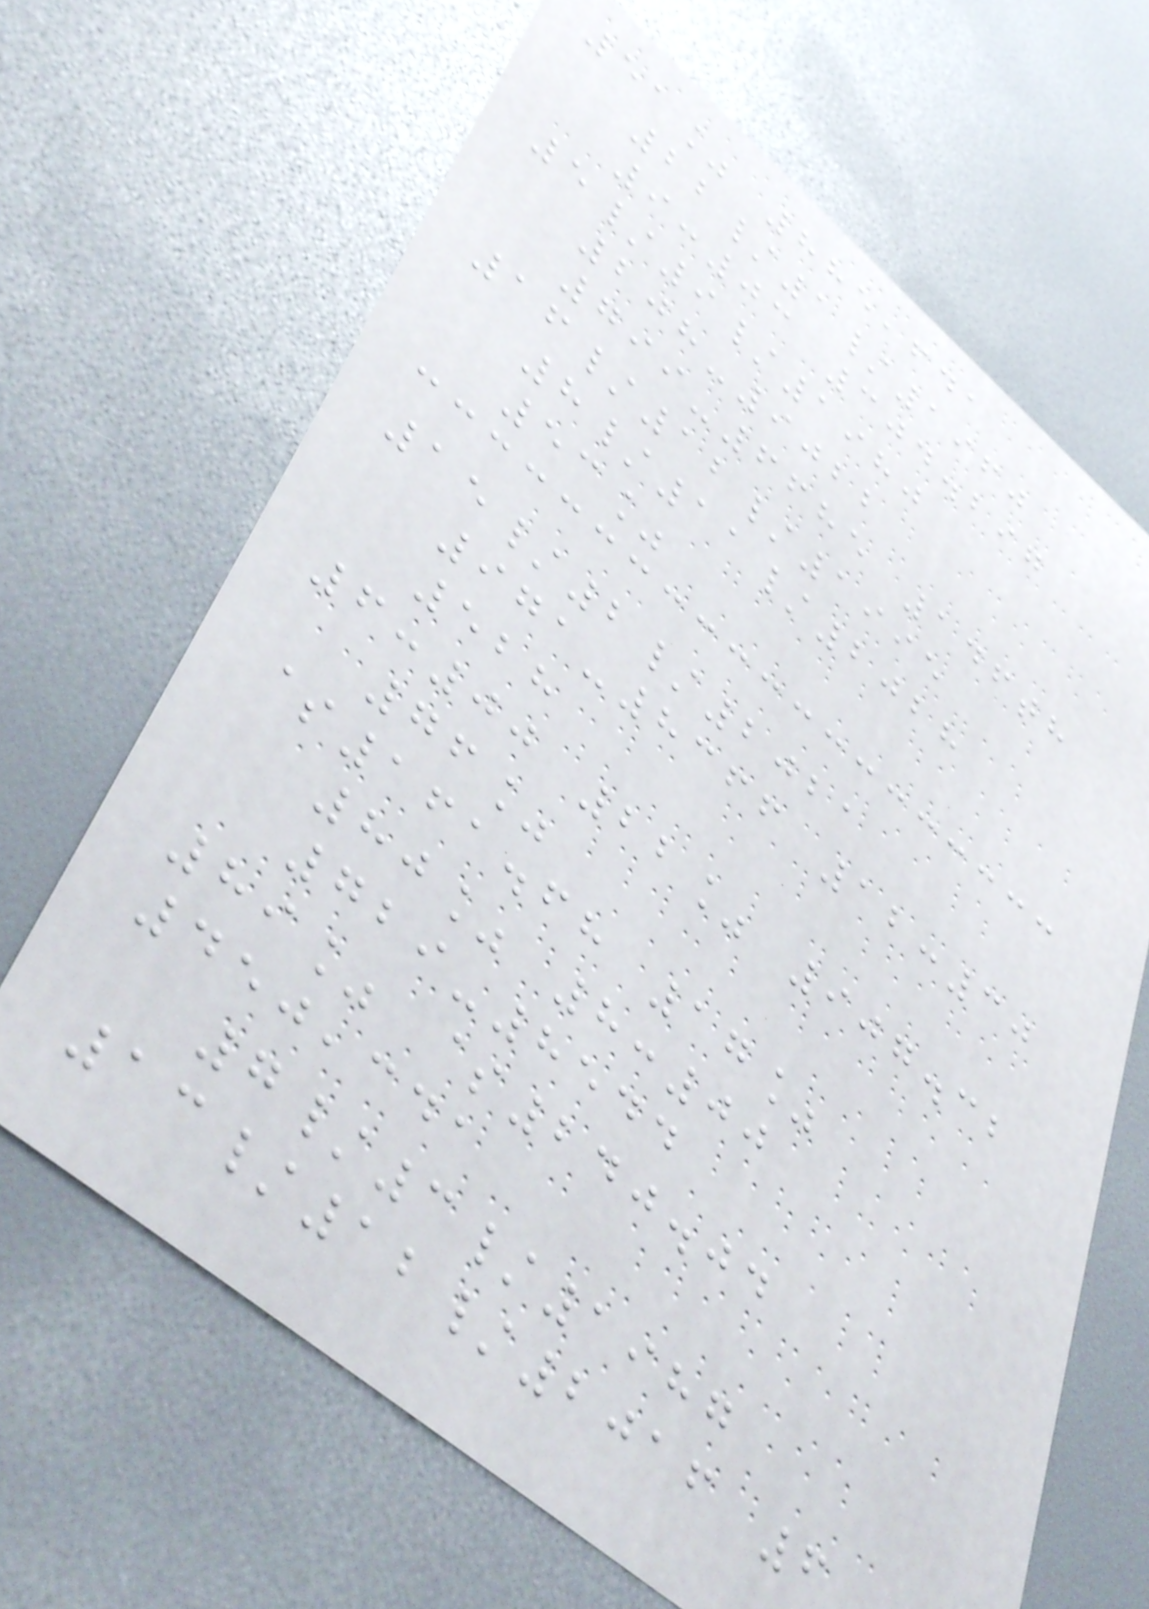51% 885,641
22/1/1960
9:03 304.297
5/9/1980
208-9022
799-6685 146th
16/12/1995
8/11/2028
53%
15/2/2021
971-8366 12:30
528
6:00 22% 907.32
76%
$161.68 17%
80% 8:00
729-8544
89% $240.04
450,341
7/3/1987
13/12/2016 6
